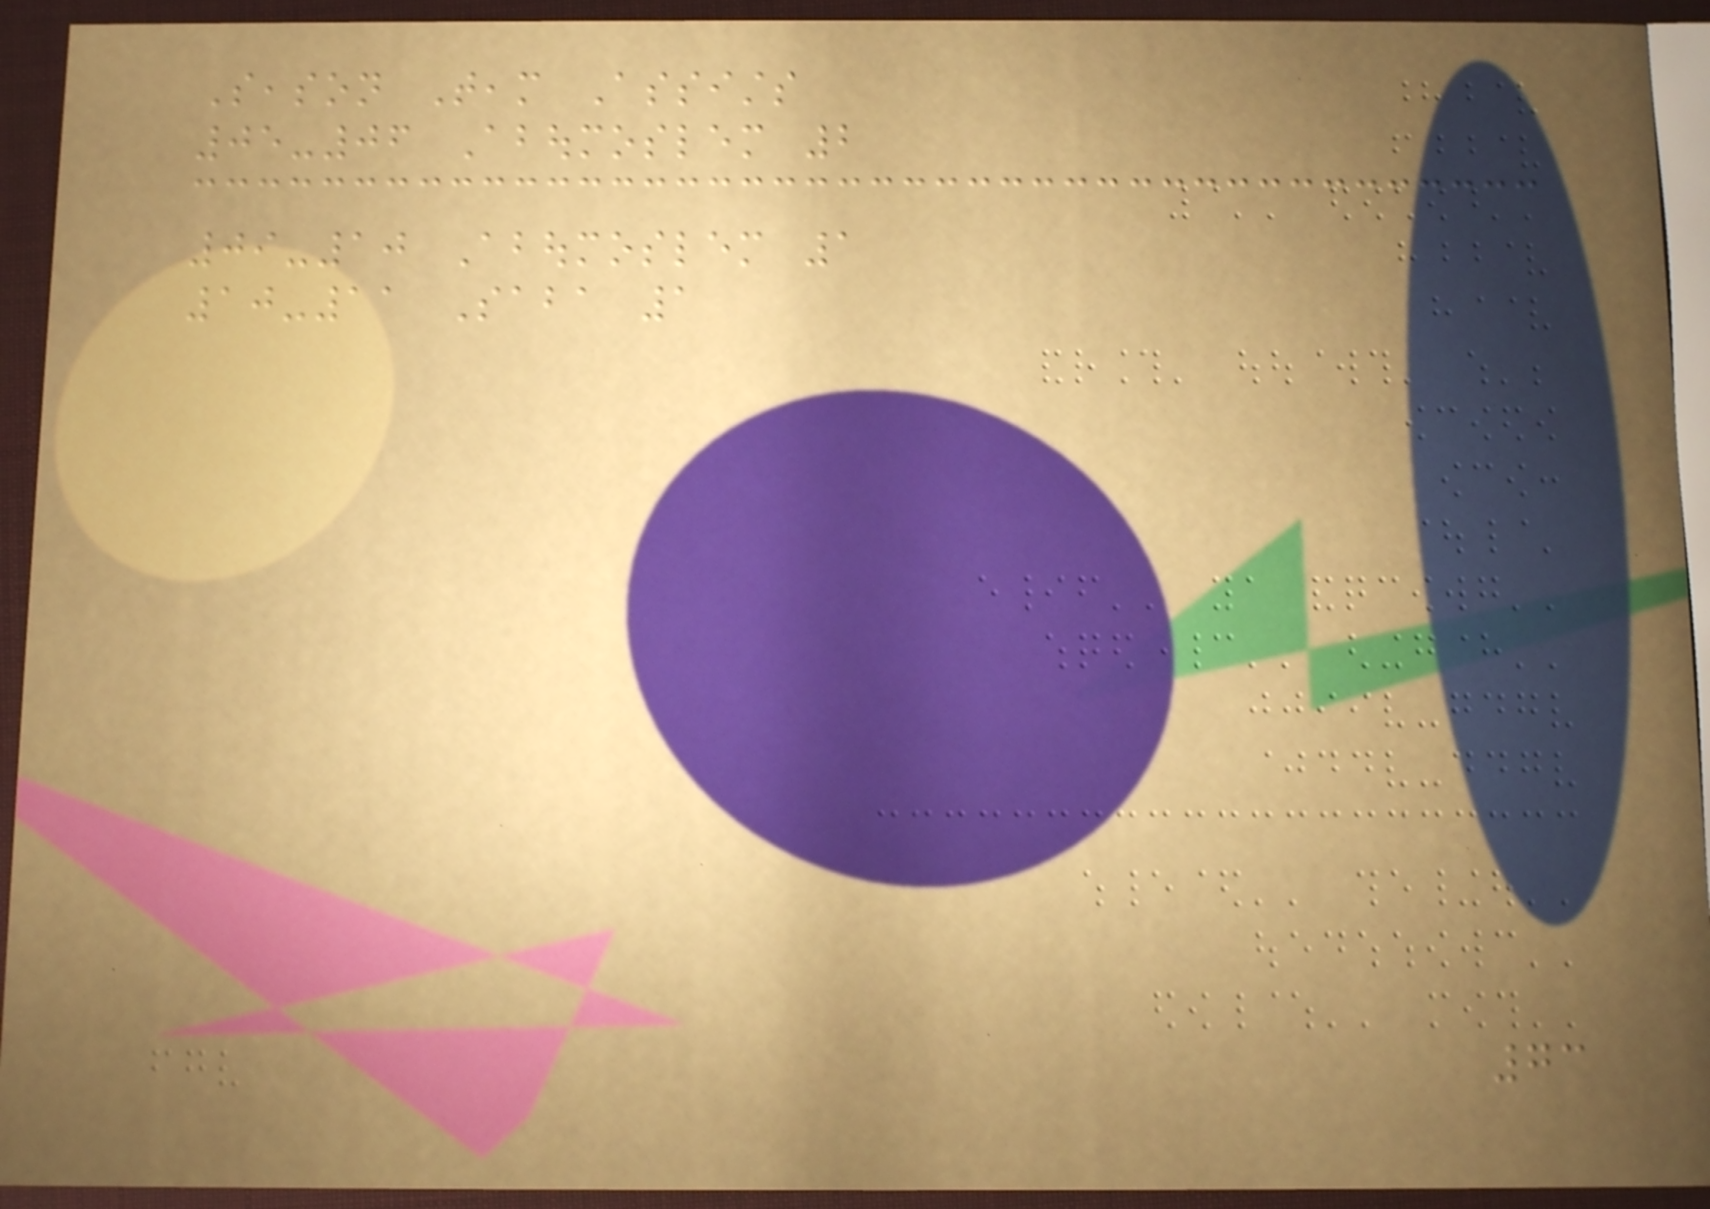Season Team Assists
05-06 Aboumoslem 2
09-10 Aboumoslem 1
10-11 Saba 1
73
